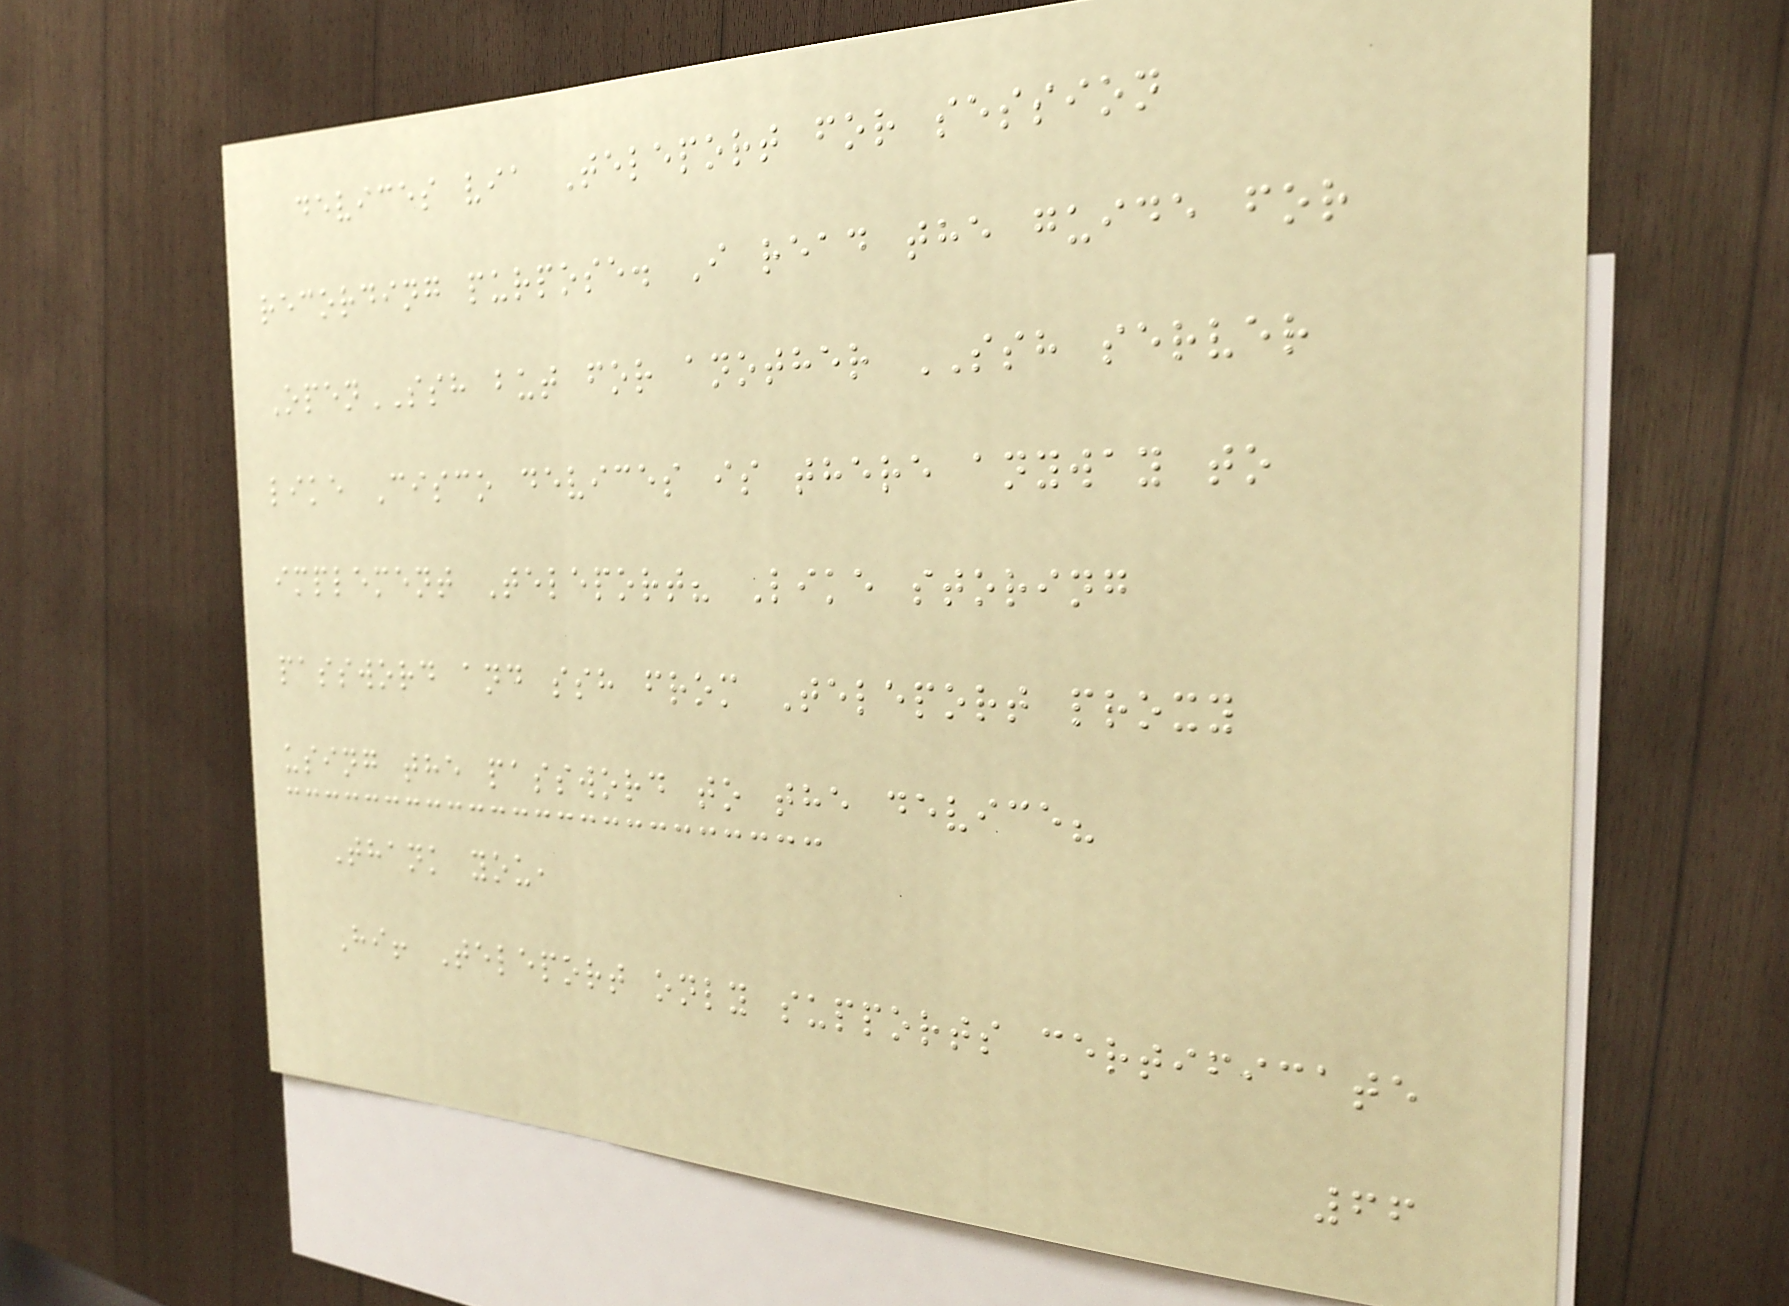devices via Teleport for session
recording purpose. I read the guide for
OpenSSH but for another SSH server
like Cisco devices is there anyway to
implement Teleport? Like storing
password and ssh from Teleport proxy
using the password to the device?
Thank you,
Hi! Teleport only supports certificate
66
